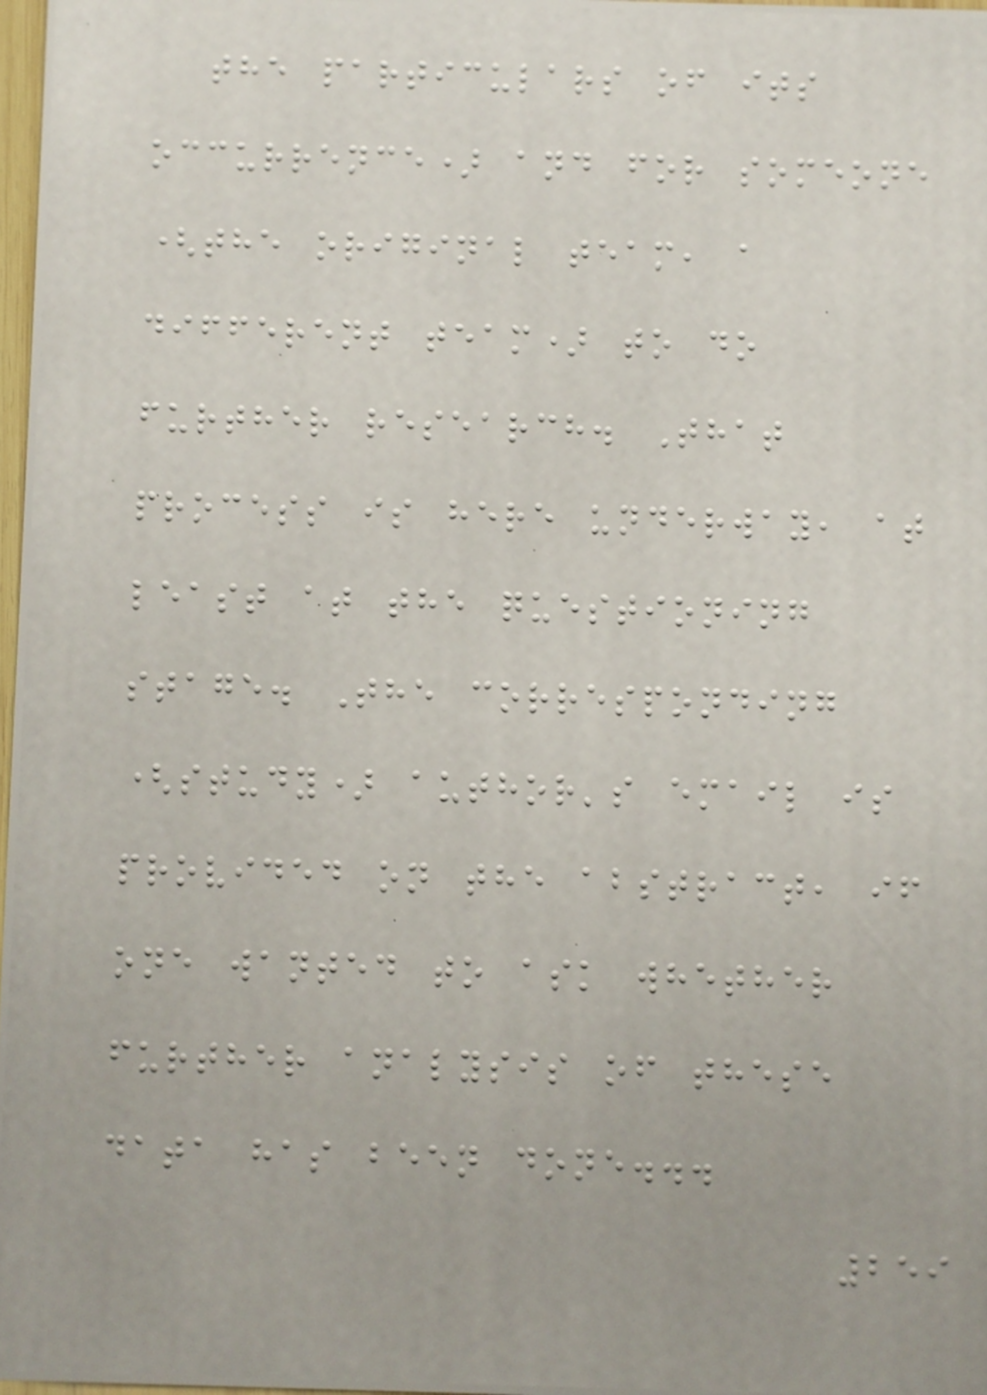the particulars of its
occurrence) and for someone
(the original team, a
different team) to do
further research. That
process is here underway, at
least at the questioning
stage. The corresponding
(study) author's email is
provided on the abstract, if
one wanted to ask whether
further analysis of these
data has been done...
259
